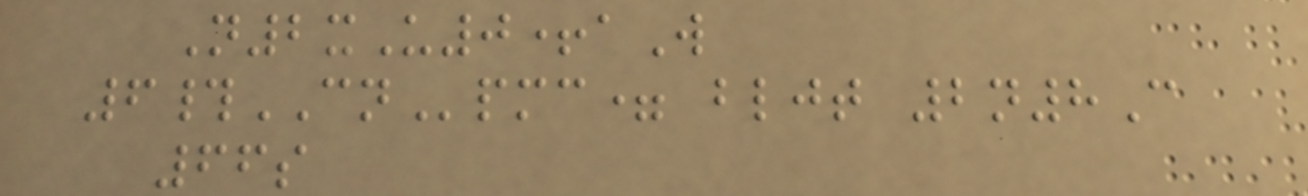N2xU0+aW
6#CNpmc= bljt 2n8C
66s
